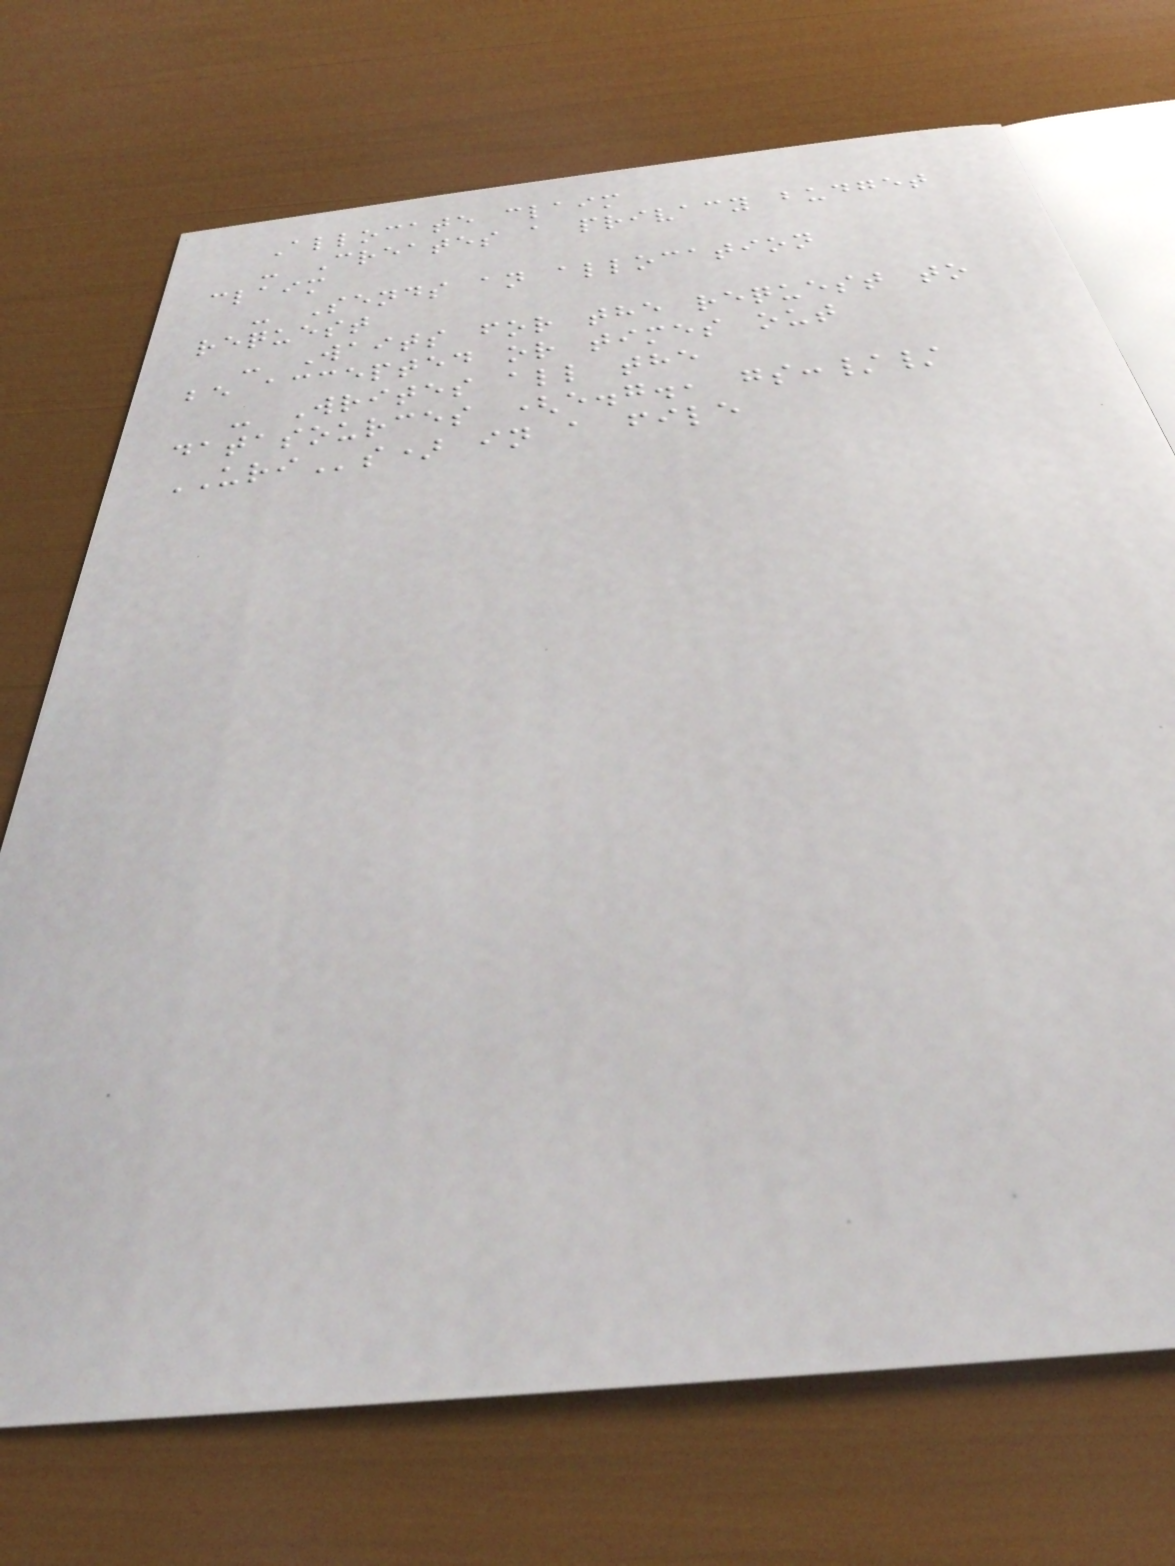Allocate claim
- Creates a privacy budget
claim
- Sends an allocation
request
- Waits for the request to
be accepted or times out
- Writes all the
datasources (e.g., gs://
URIs) in a file
